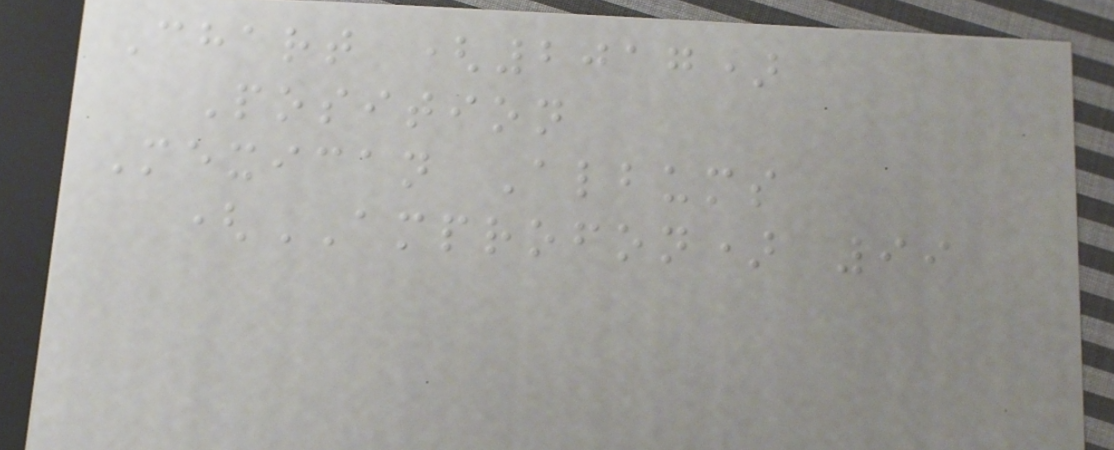Chart (2017)
Position
Mexican Albums
(AMPROFON) 99
